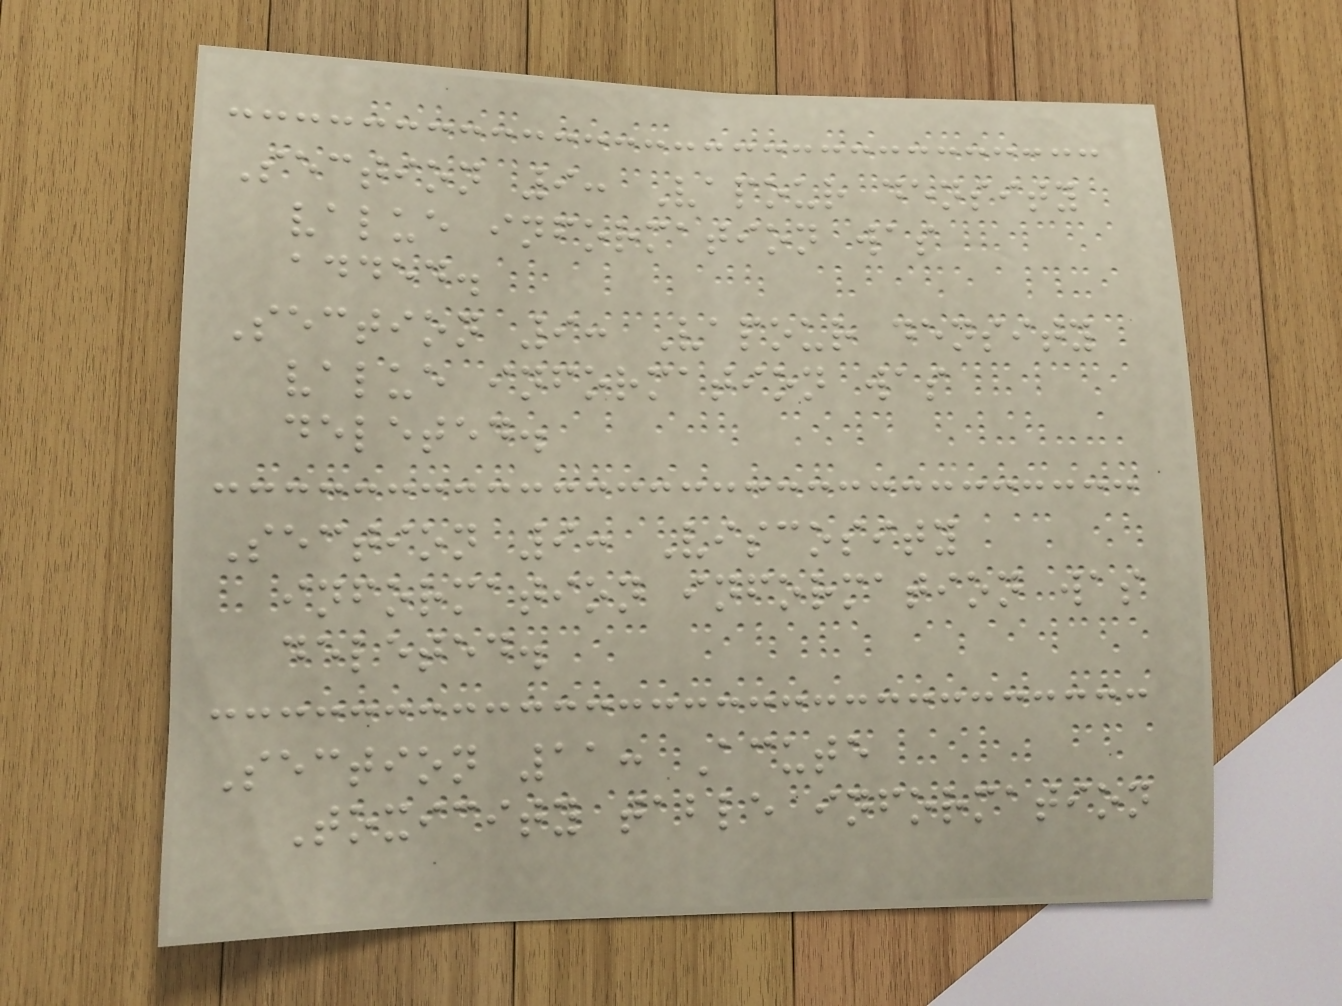Section 9: Vapour density
value information was
added.
Section 9: Vapour density
value information was
deleted.
Section 9: Viscosity
information information was
deleted.
Section 11: Acute
Toxicity table information
